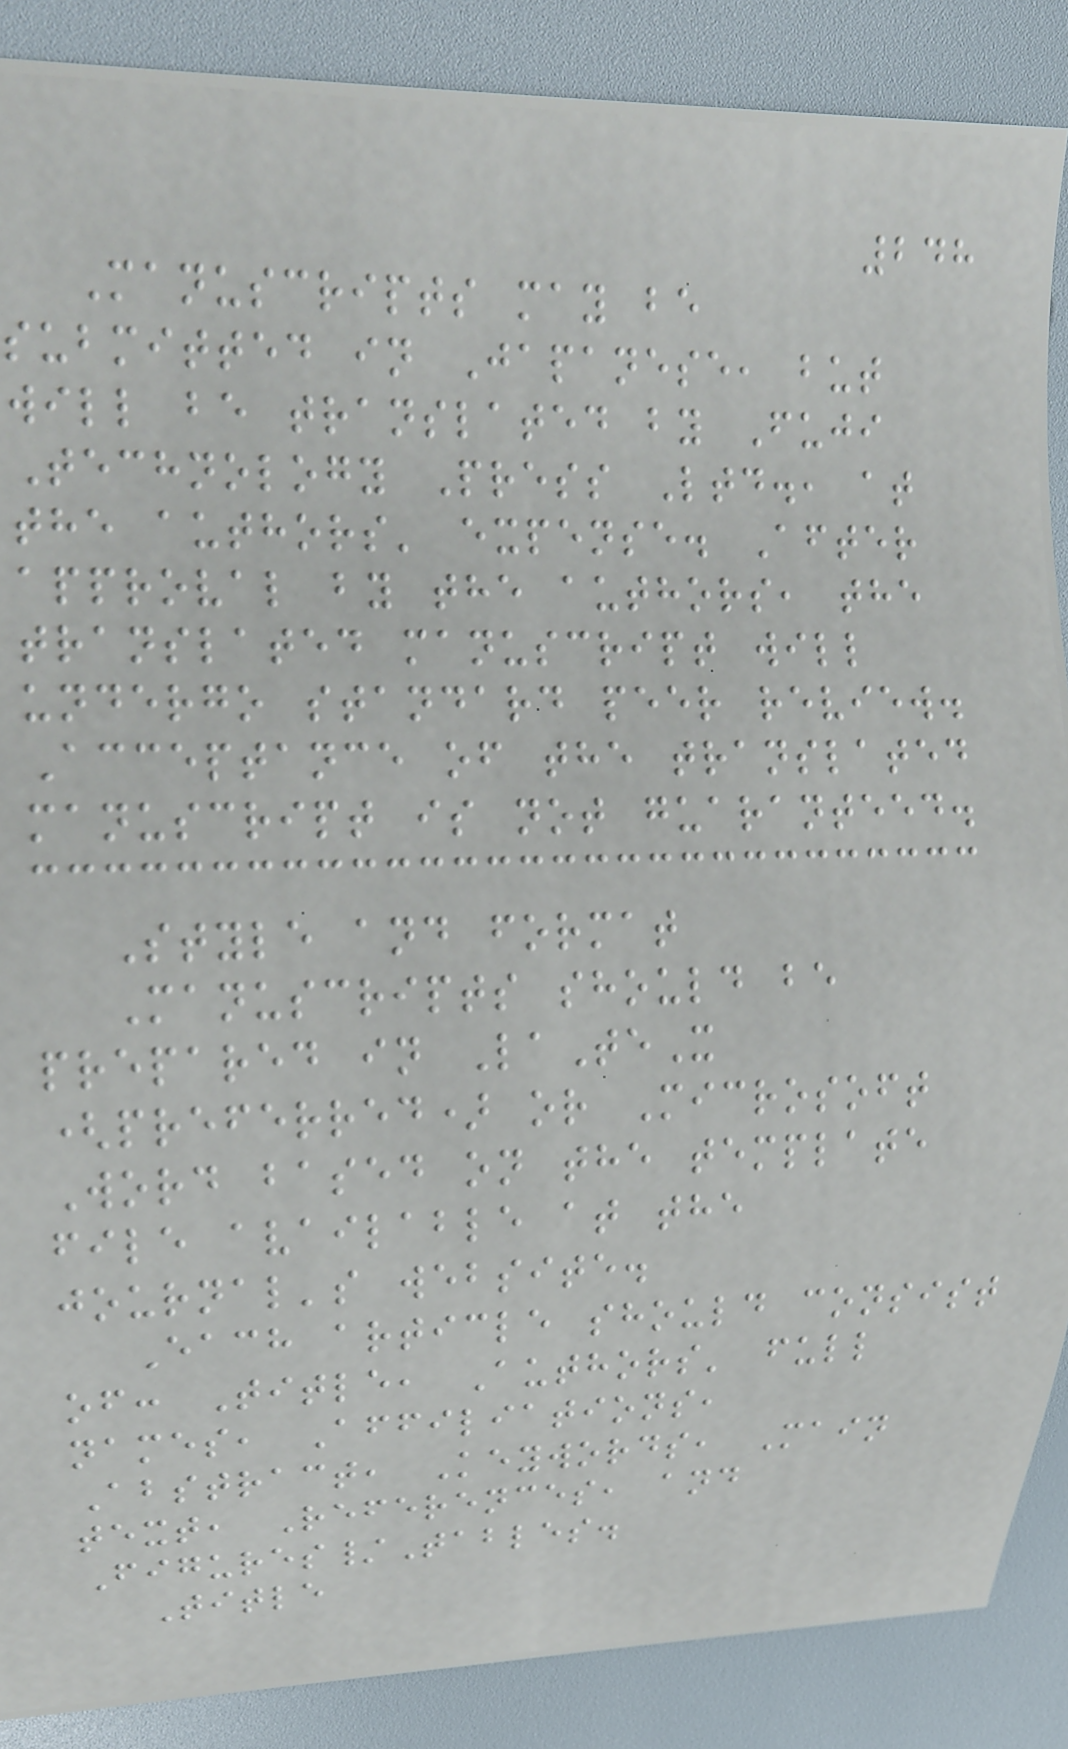248
Manuscripts may be
submitted in Japanese, but
will be translated by Fuji
Technology Press Ltd., at
the authors' expense. After
approval by the authors, the
translated manuscript will
undergo standard peer review.
Acceptance of the translated
manuscript is not guaranteed.
Style and format
Manuscripts should be
prepared in LaTeX
(preferred) or Microsoft
Word based on the template
file available at the
journal's website.
Each article should consist
of: Title, Authors' full
names, Affiliations,
Abstract, Keywords, Main
text, References, and
Figures/Tables.
Title
